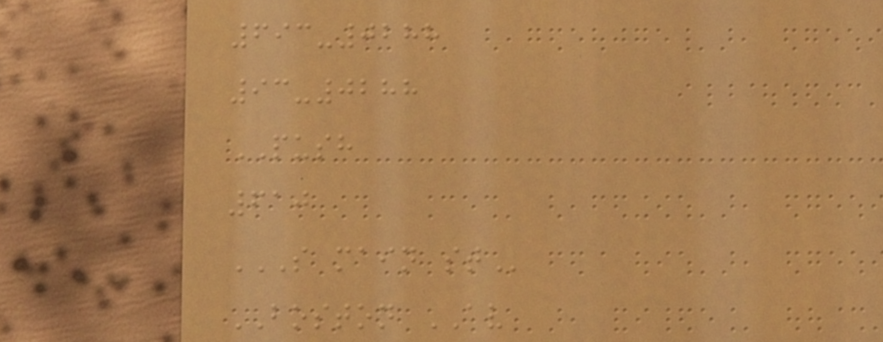693-0288
93-0288
PUSH
610
S MAIN ST
BOSTON AV
